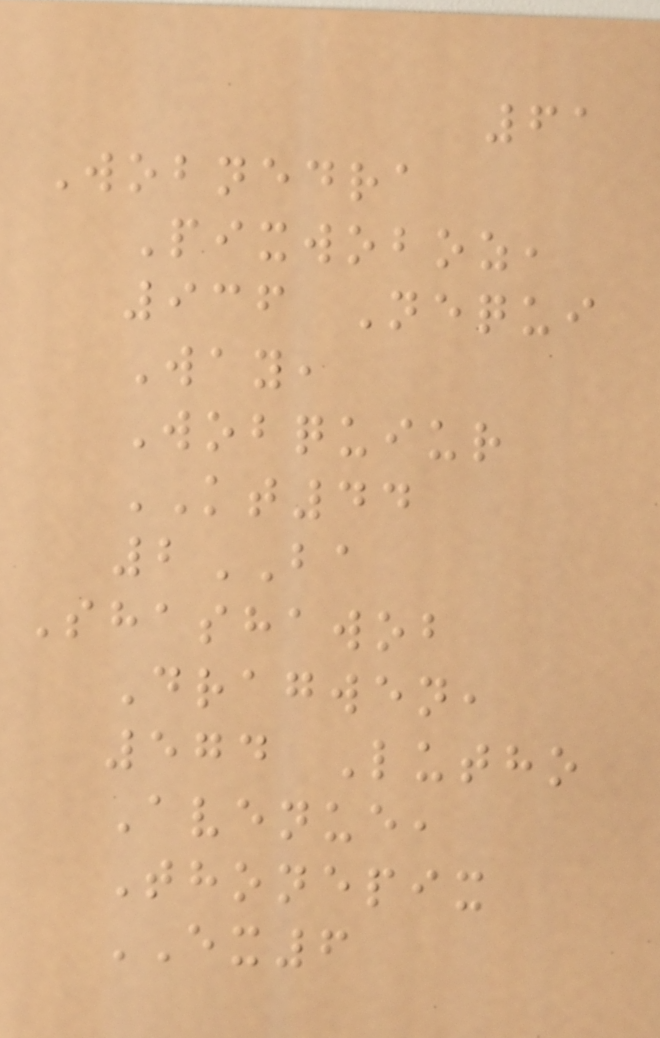61
Wobnedra
Pixwoboz,
936 Nequi
Way,
Wobquiur
KT44
2BA
Shashawob
Dragwen,
574 Lutho
Avenue,
Thonepix
EX6
